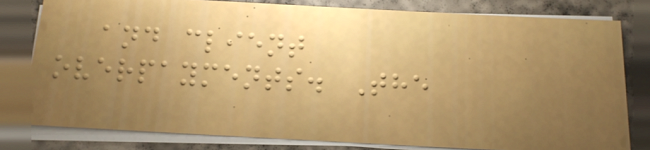and client
overpayments. The
